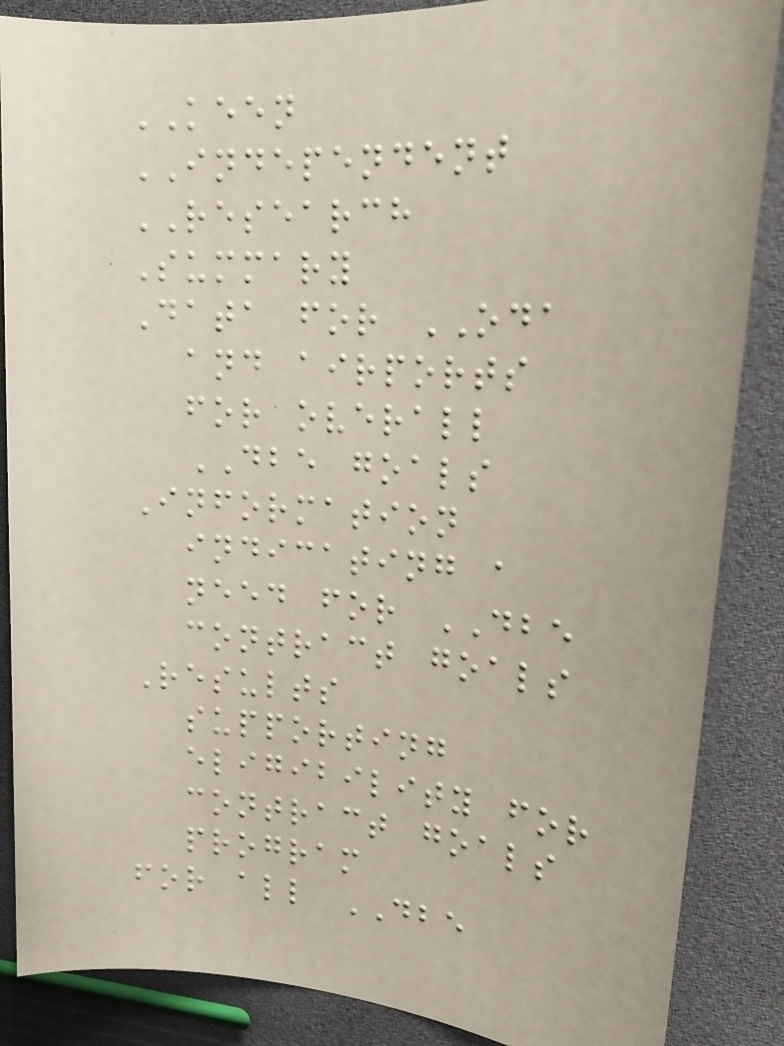KEEN
INDEPENDENT
RESEARCH
Summary
Data for ODA
and airports
for overall
DBE goals
Information
indicating a
need for DBE
contract goals
Results
supporting
eligibility for
contract goals
program
for all DBE
